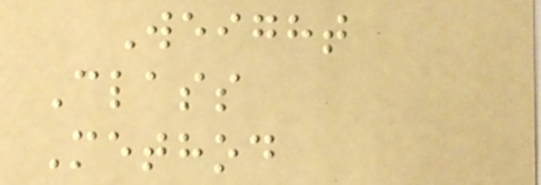Weight
Class
Method
